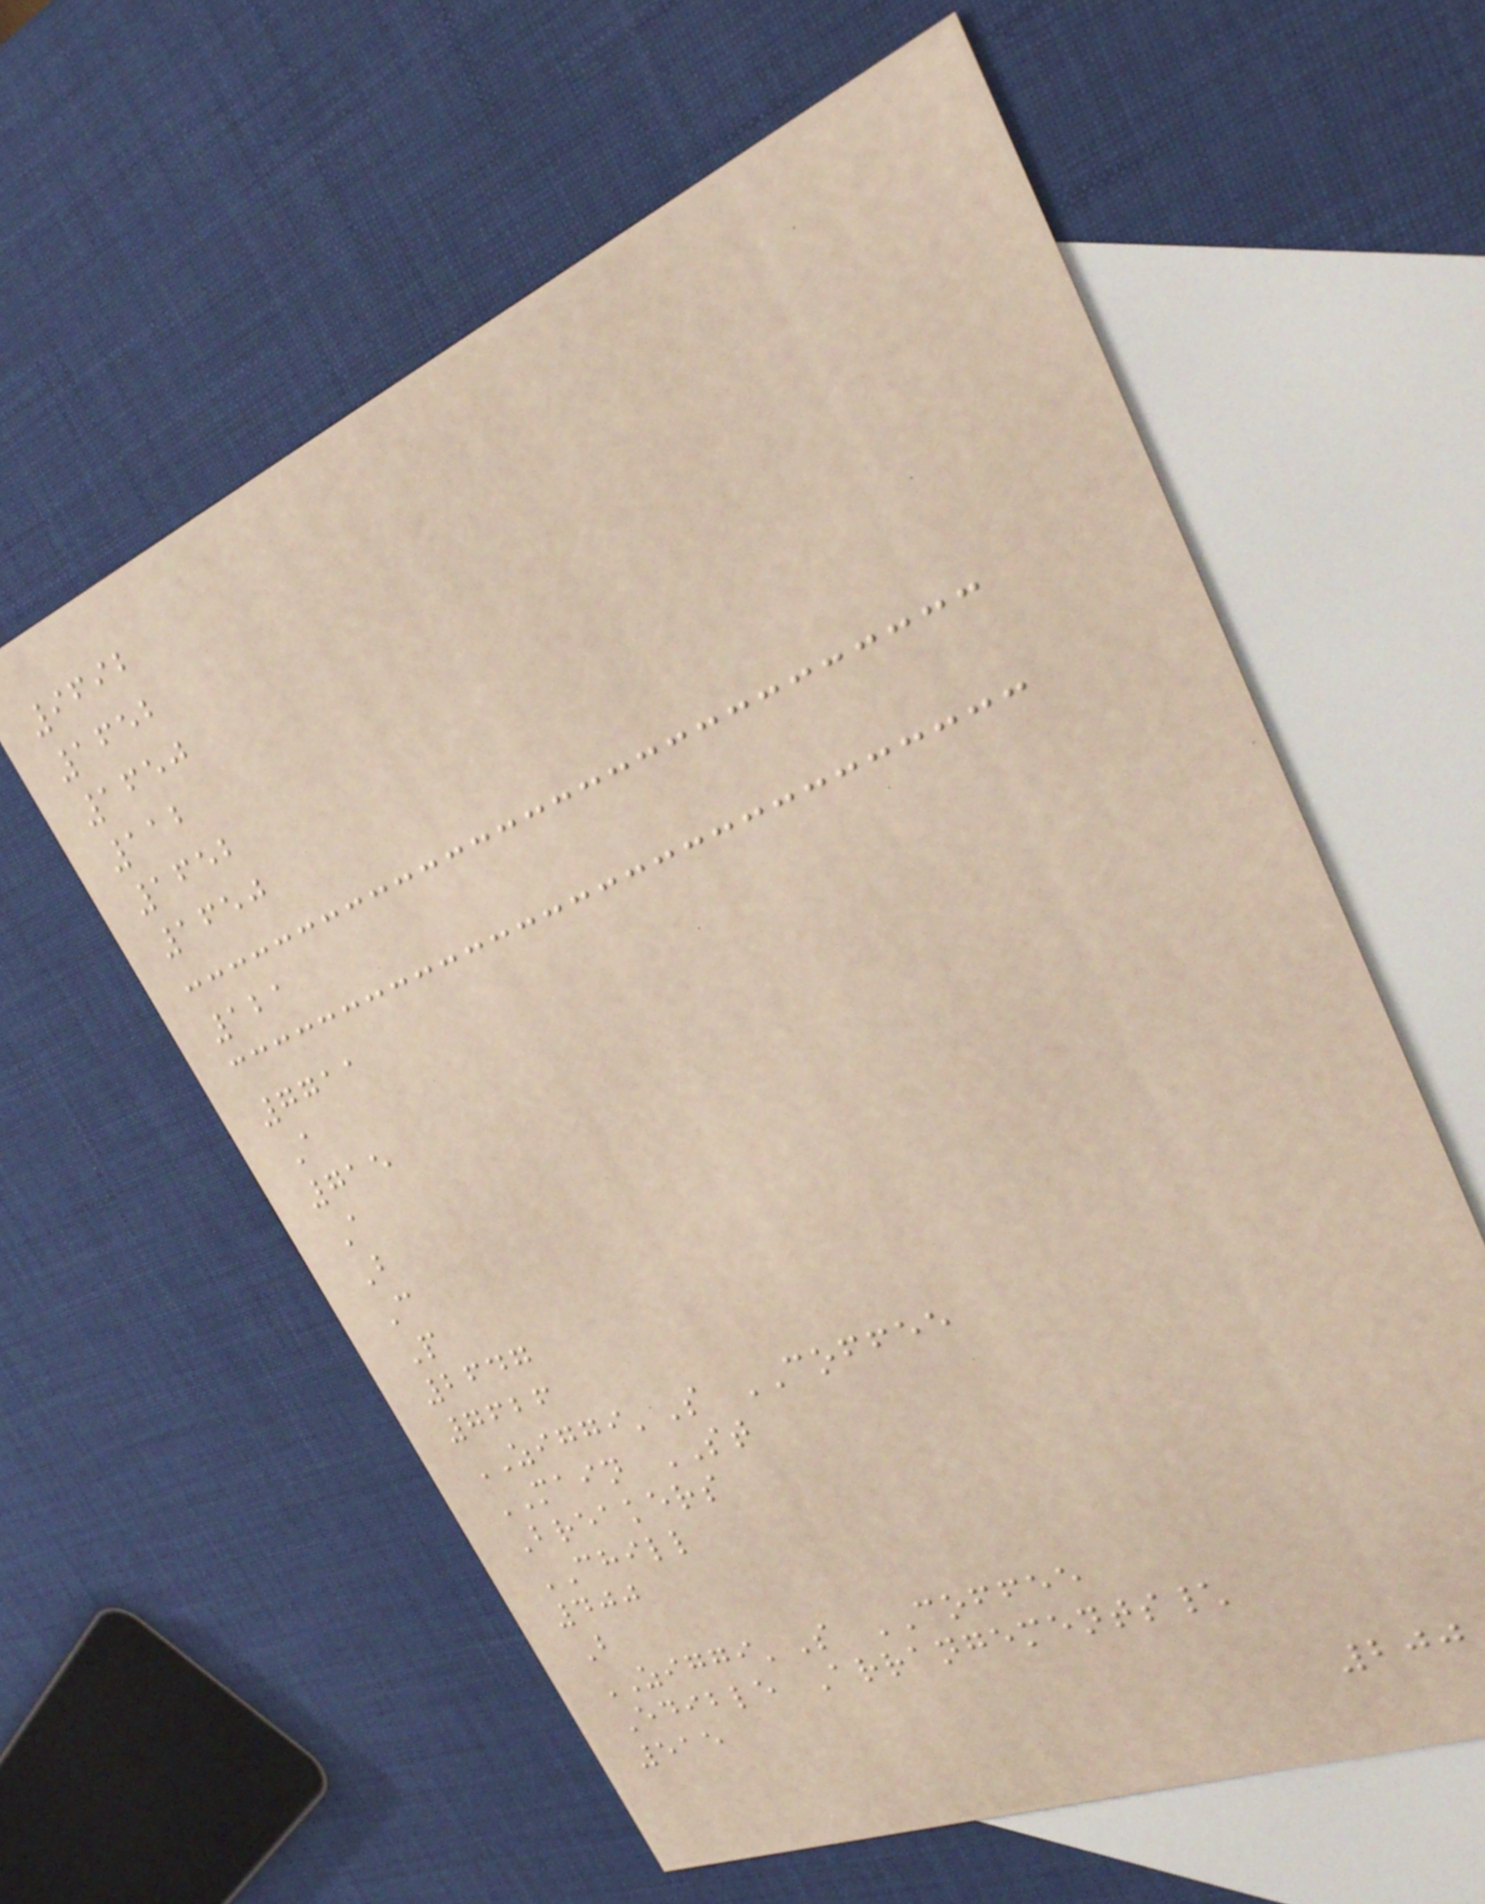9692
1652
1650
112
1652
1650
121
7711
A
715
A
B
C
P
2647
7626
ZIGGI'S COFFEE
MAIN ST
Breakers
CHILL
400
B
ZIGGI'S COFFEE
Edible Arrangements\
515
200
